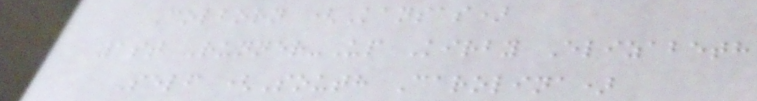Colborn (Kansas)
1st Runner-Up Kirby Elizabeth
Self (South Carolina)
